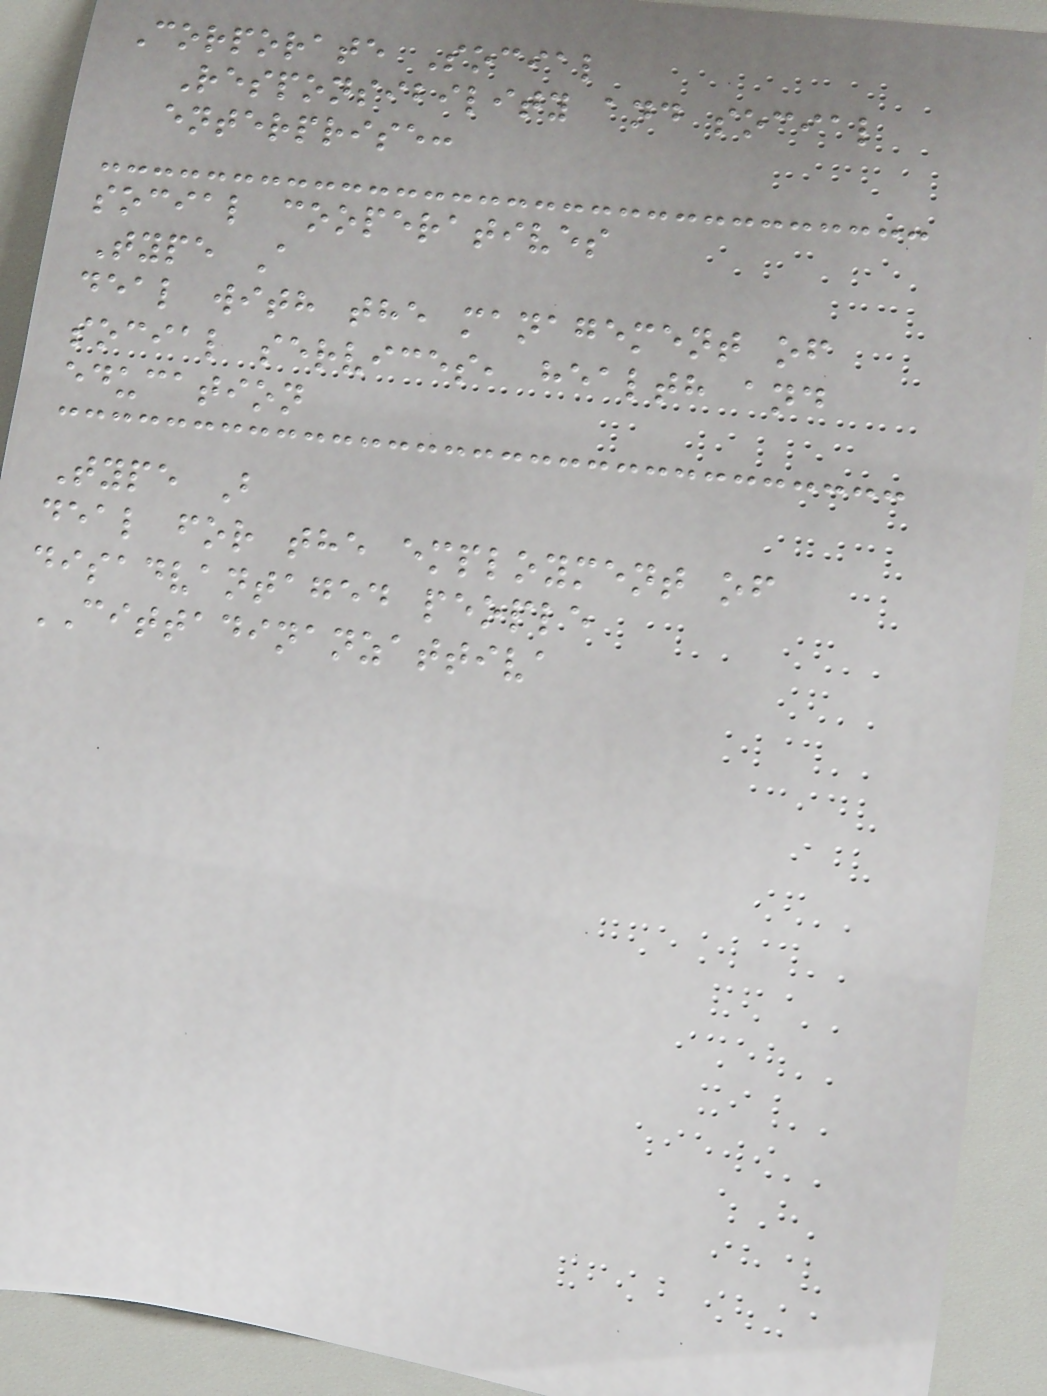Corporate Social
Responsibility and social
enterprise:
social cooperatives
Type A
deal with the management of
social services, health and
education
Type B
deal for the employment of
disadvantaged people
CITTADINANZATTIVA
